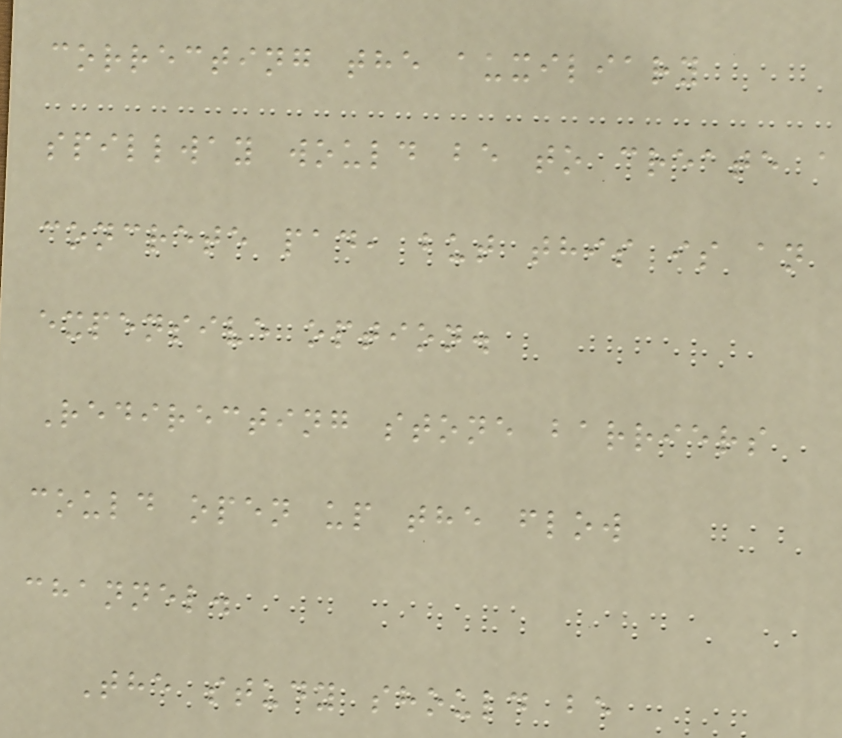correcting the auxiliary
spillway would be to create a
concrete pad, but this is an
expensive option.
Redirecting stone barriers
could open up the flow
channel.
The study should be
